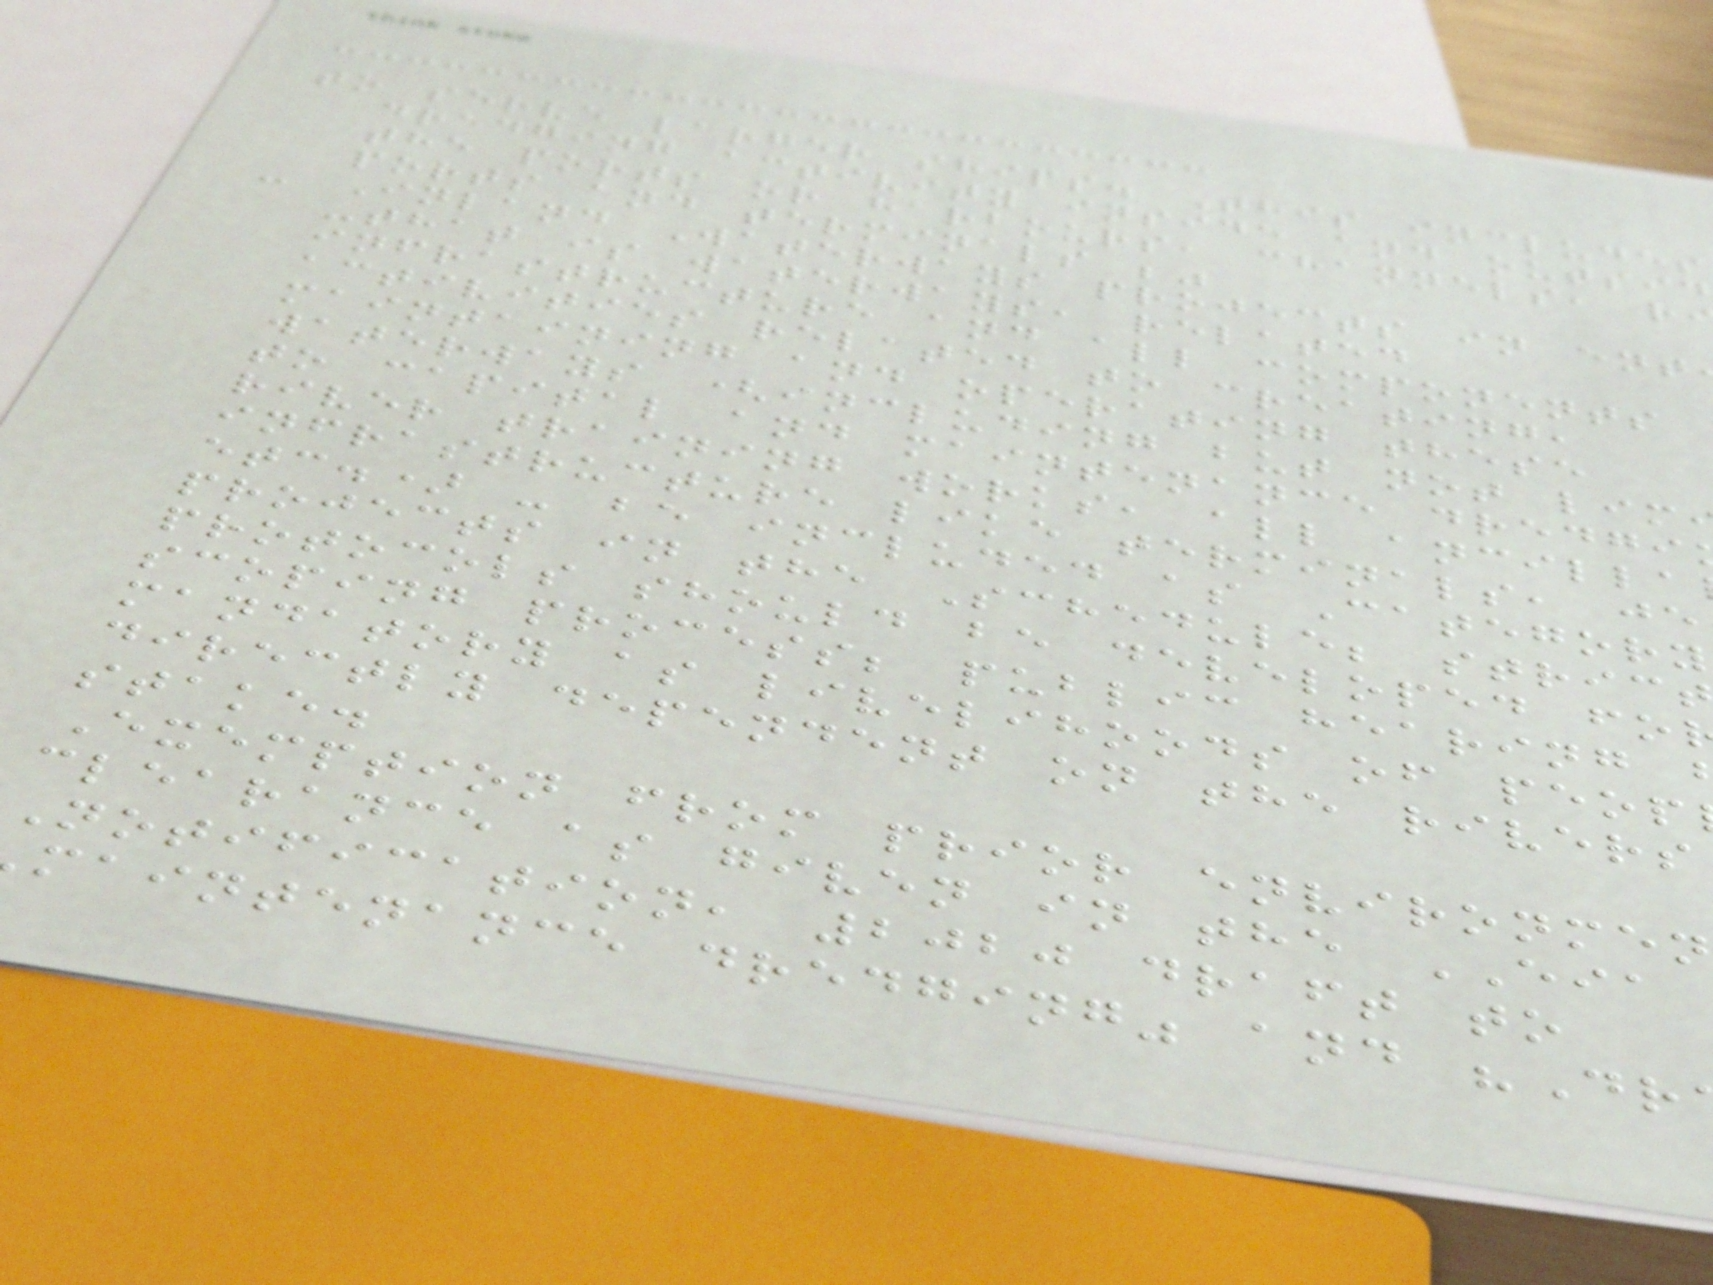to serve larger ships. This includes
dredging activity inside and outsid
the ports or harbours, channels, r
ports and terminals ;"
- Inland Waterways projects in ent
-that is waterways, related
infrastructure and all components
activities related to creating,
maintaining and operating these
waterways (including but not lim
to capital and maintenance dredgi
river training works, all ancilla
infrastructure like terminals, je
etc.) - be included as Category
projects in the Schedule; stric
protocols should be developed fo
scoping process; public hearing
mandatory as livelihoods of peop
directly dependent on the rivers
stake.
Exemption from prior environmen
clearance as given in the EIA
Notification, 2020 draft to
maintenance dredging" and "Dr
